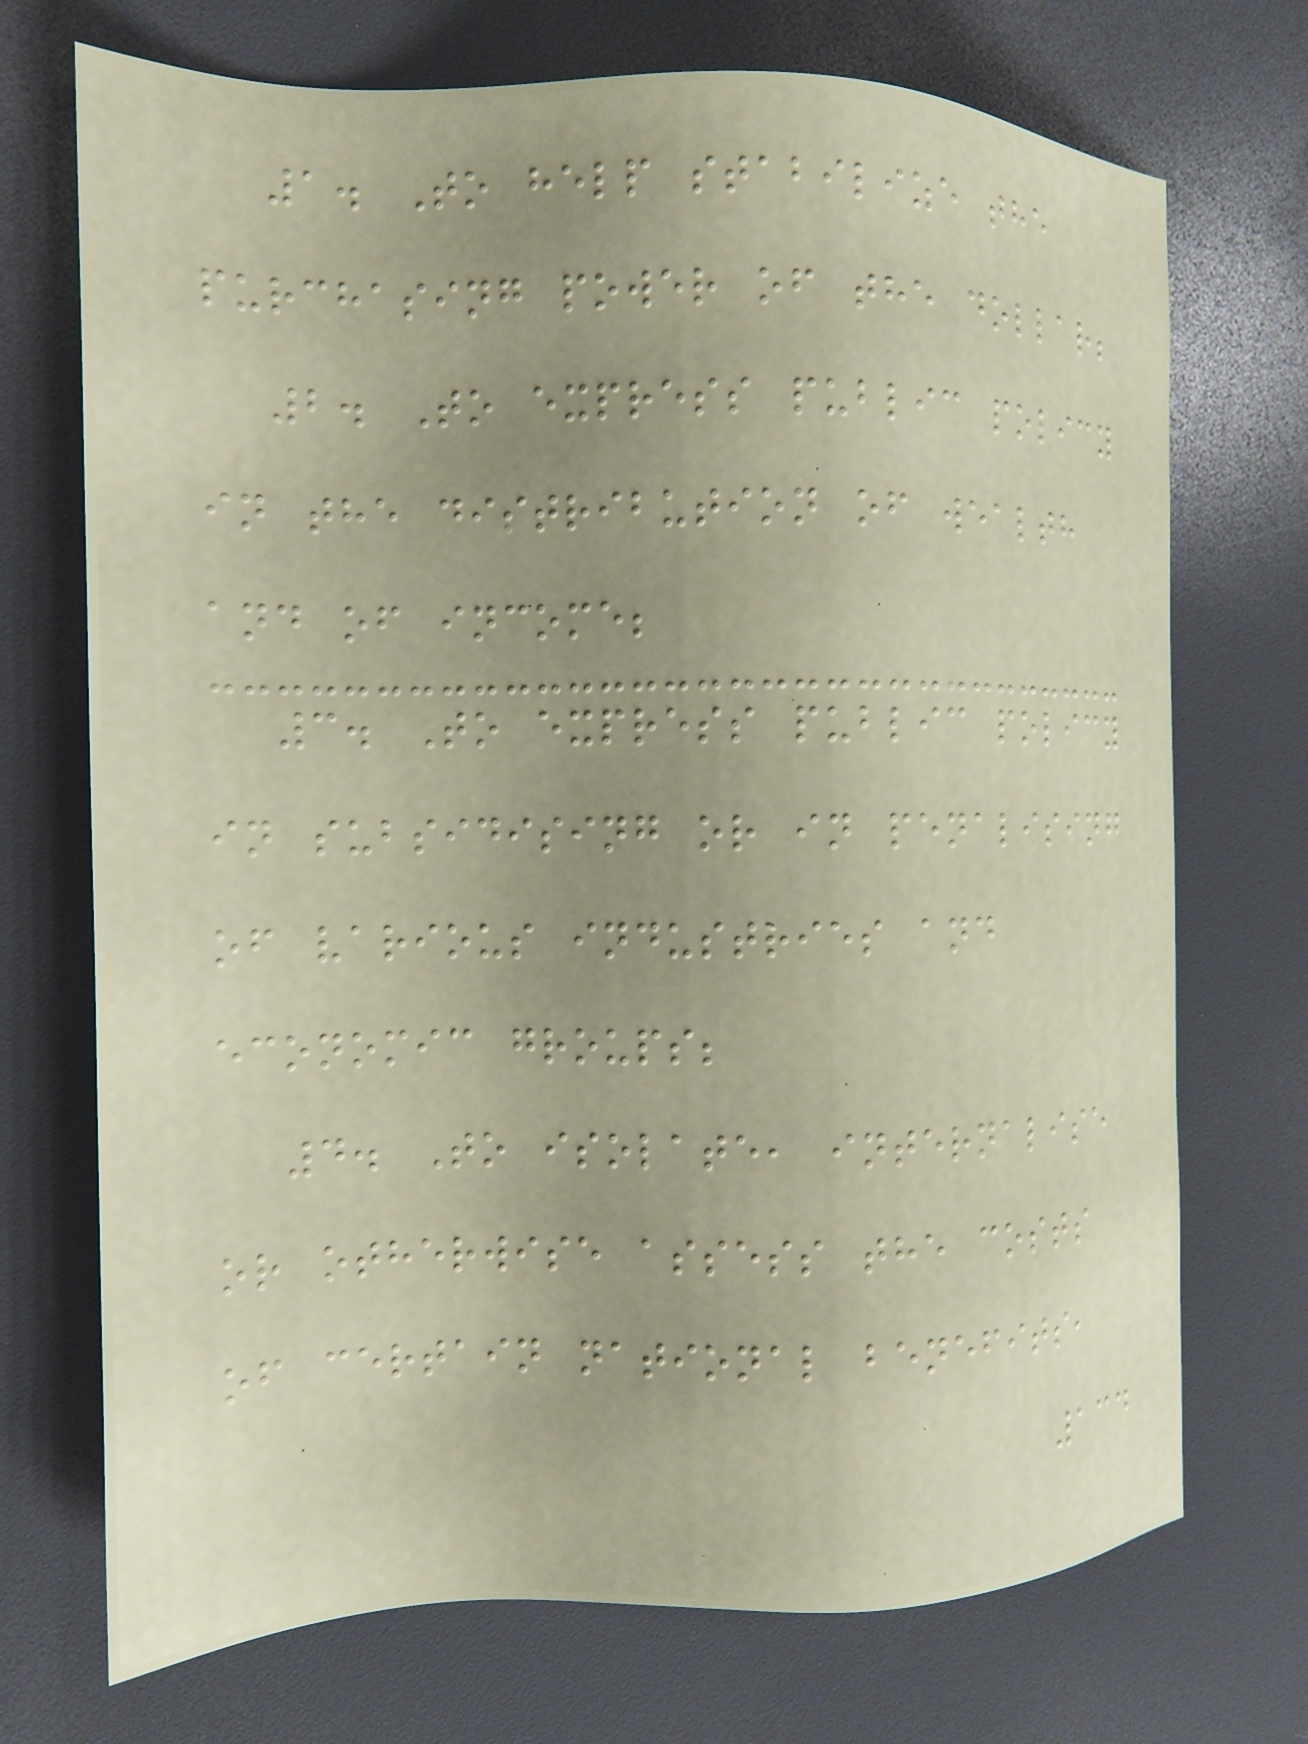1. To help stabilize the
purchasing power of the dollar;
2. To express public policy
in the distribution of wealth
and of income;
3. To express public policy
in subsidising or in penalising
of various industries and
economic groups;
4. To isolate, internalise
or otherwise assess the costs
of certain national benefits,
134
